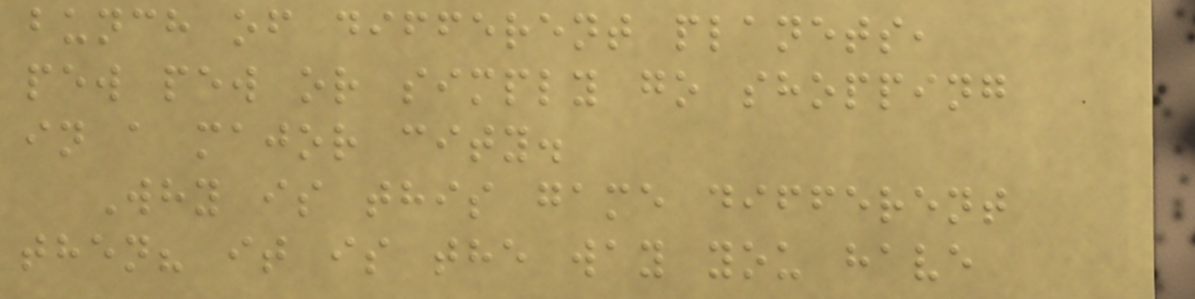bunch of different planets,
pew pew or simply go shopping
in a major city.
Why is this game different
then? it is the way you have
